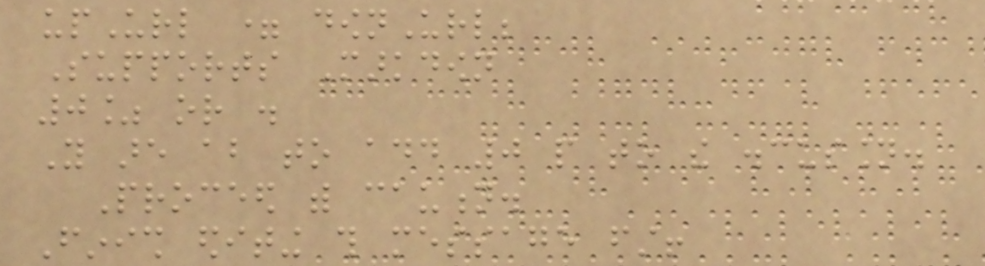upUrl = downUrl;
Supports Markdown
0% or .
You are about to add 0 people to the discussion.
Proceed with caution.
Finish editing this message first!
